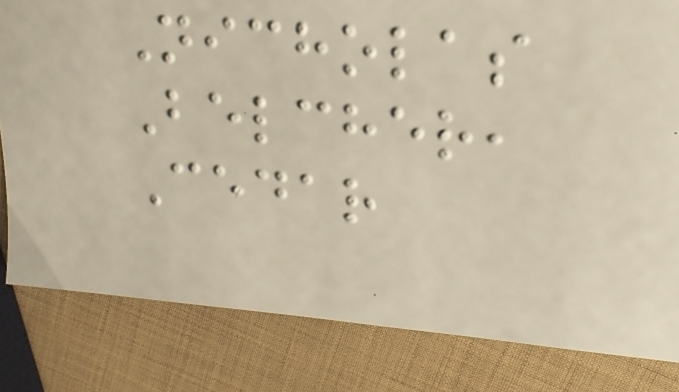Nicholas
Belcher,
Cedar
